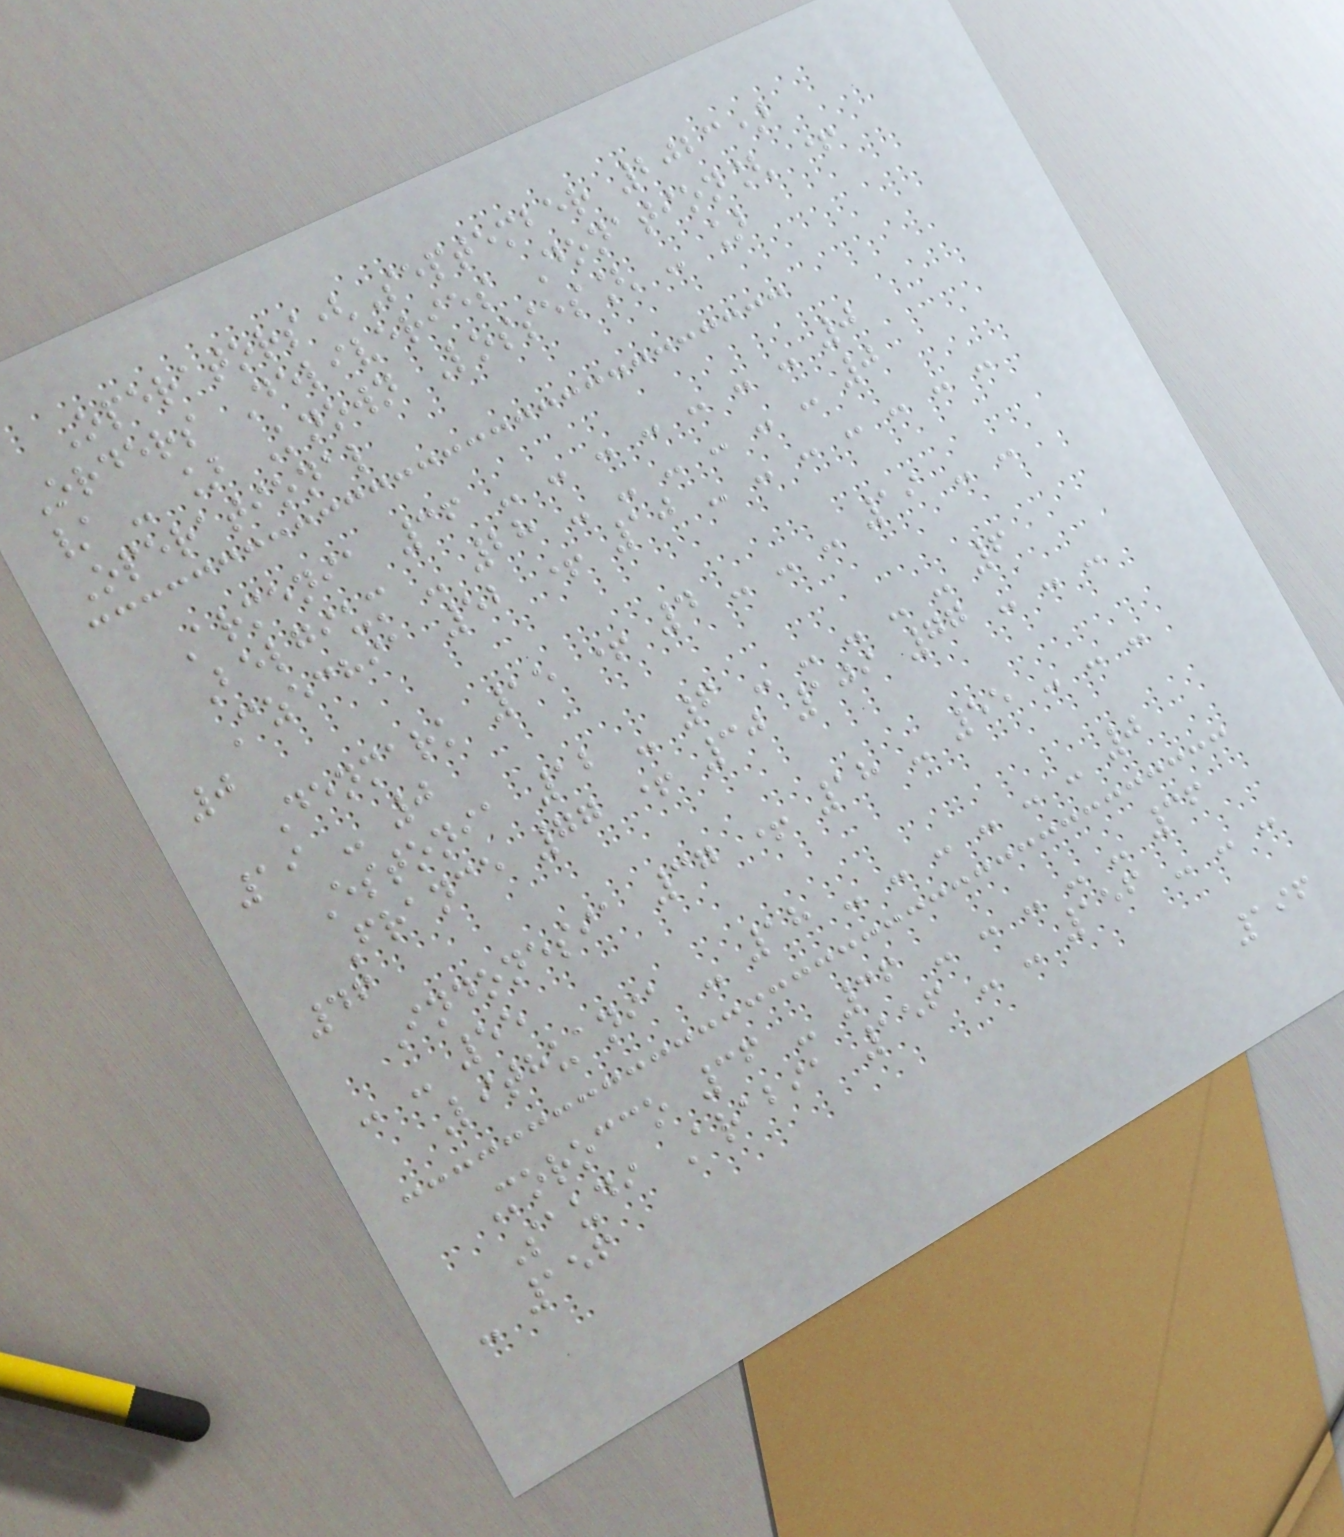Operators(September 2023)
Orders Deliveries Donation[ +
/ - ] Known Losses[ - ]
Operational
Armenia 36 - - - - - - - 0
Belgium - 28 - - - - - - 0
Czechia 52 + 10 - - - - - - -
0
Denmark 15 + 4 - - - 19 - -
19 - 0
Estonia 12 - 6 - - - - - 6
France 77 + 30 109 77 - - -
46
Indonesia 37 + 18 - 55 - - -
- - 55
Lithuania - 18 - - - - - - 0
Morocco 36 - 36 - - - - - 36
Saudi Arabia 156 - - 156 - - -
- 156
196
